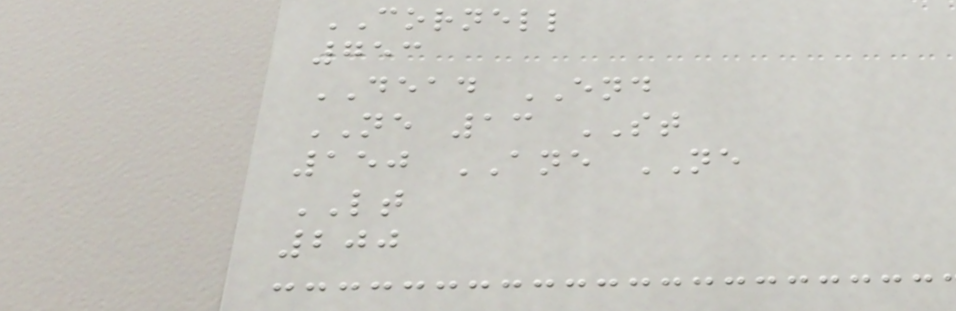CORNELL
753
DEAD END
NE 13 ST
150 ANE NE
LT
200
